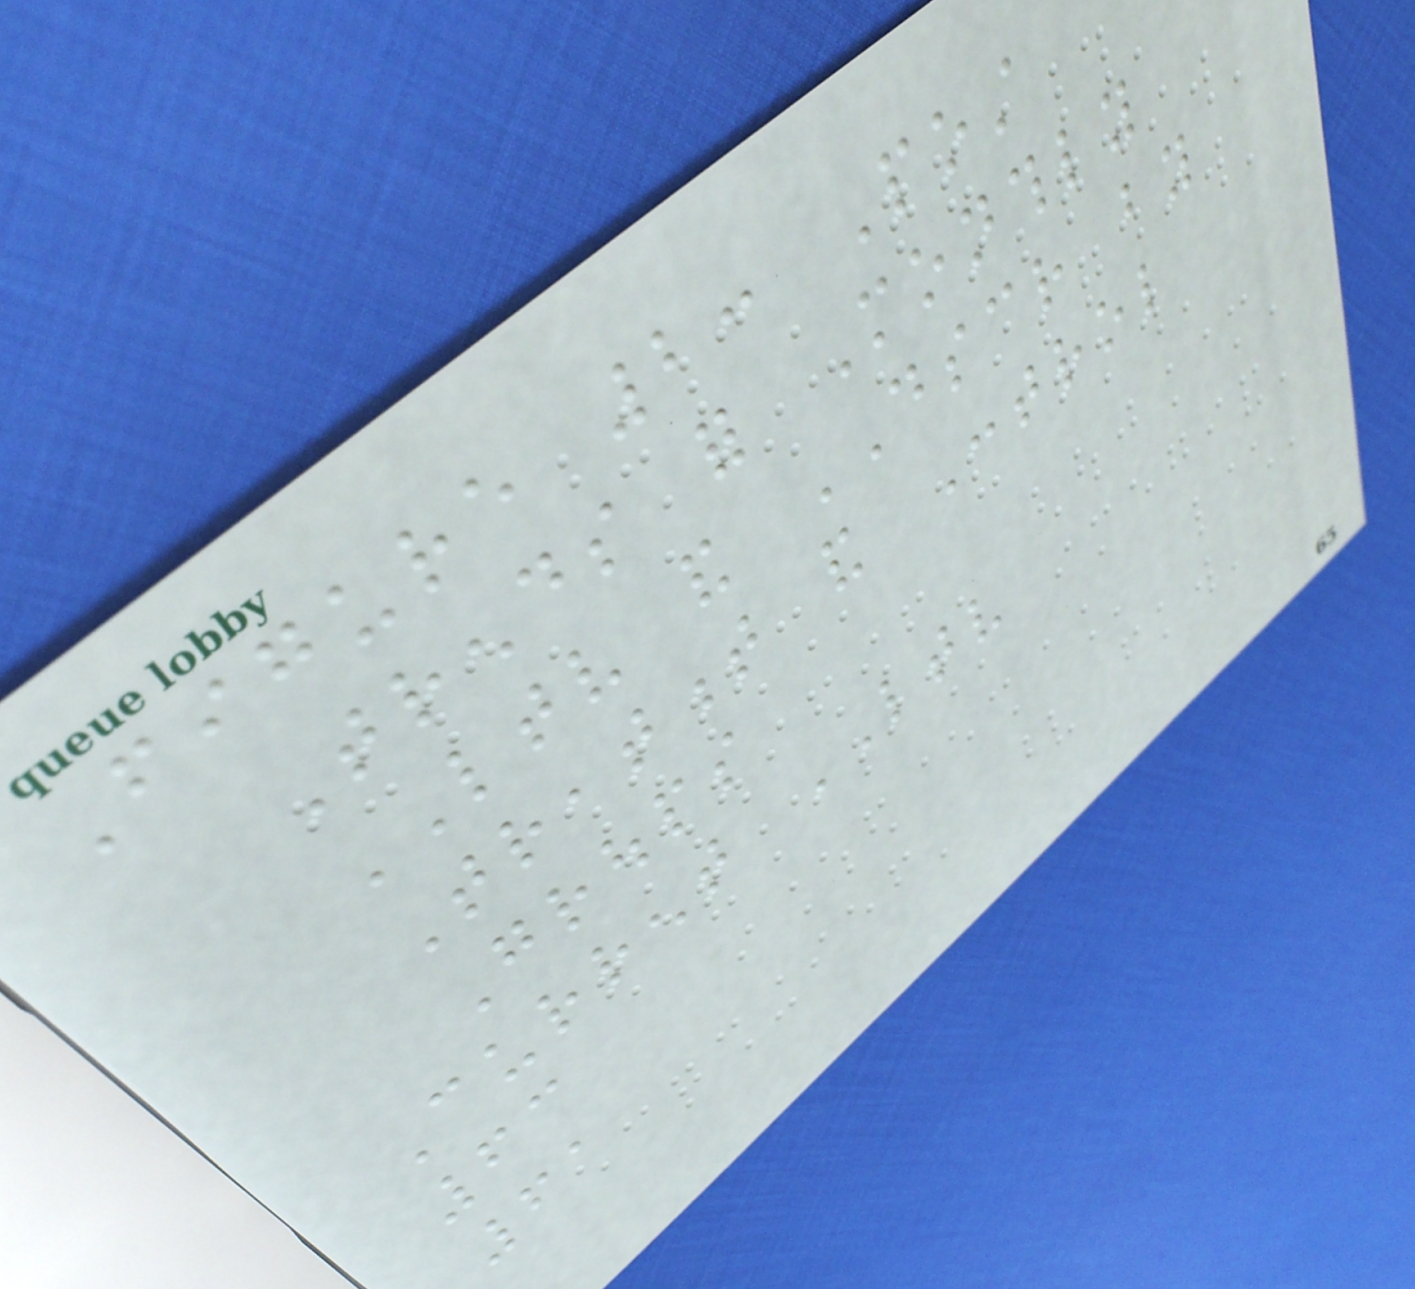Figure 2: Post
Trends for Monthly
LTV and DSCR by
Treatment and Control
Groups
Current LTV
63
61
